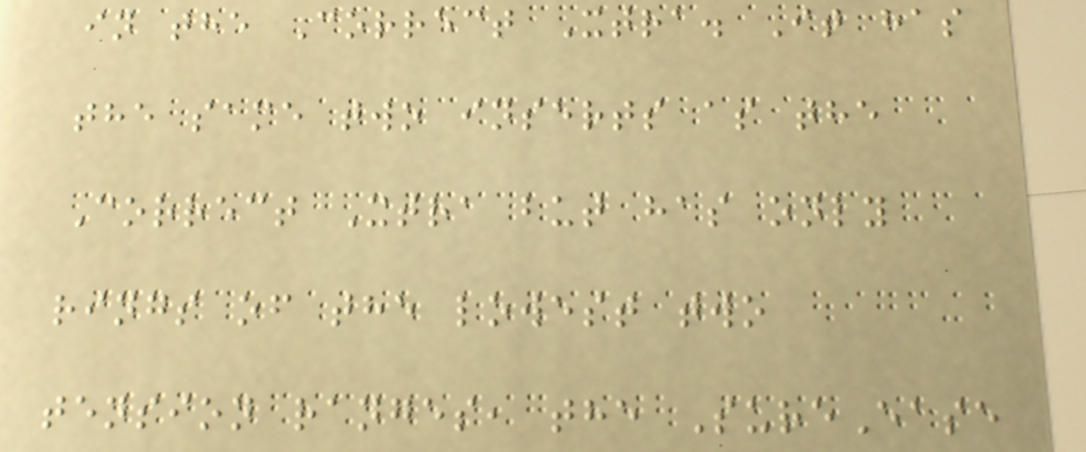in the Correct Xtra. It has
the same two inserts as the
Correct Xtra but has only
rings of the lowest two
tension ranges, the SureEase
